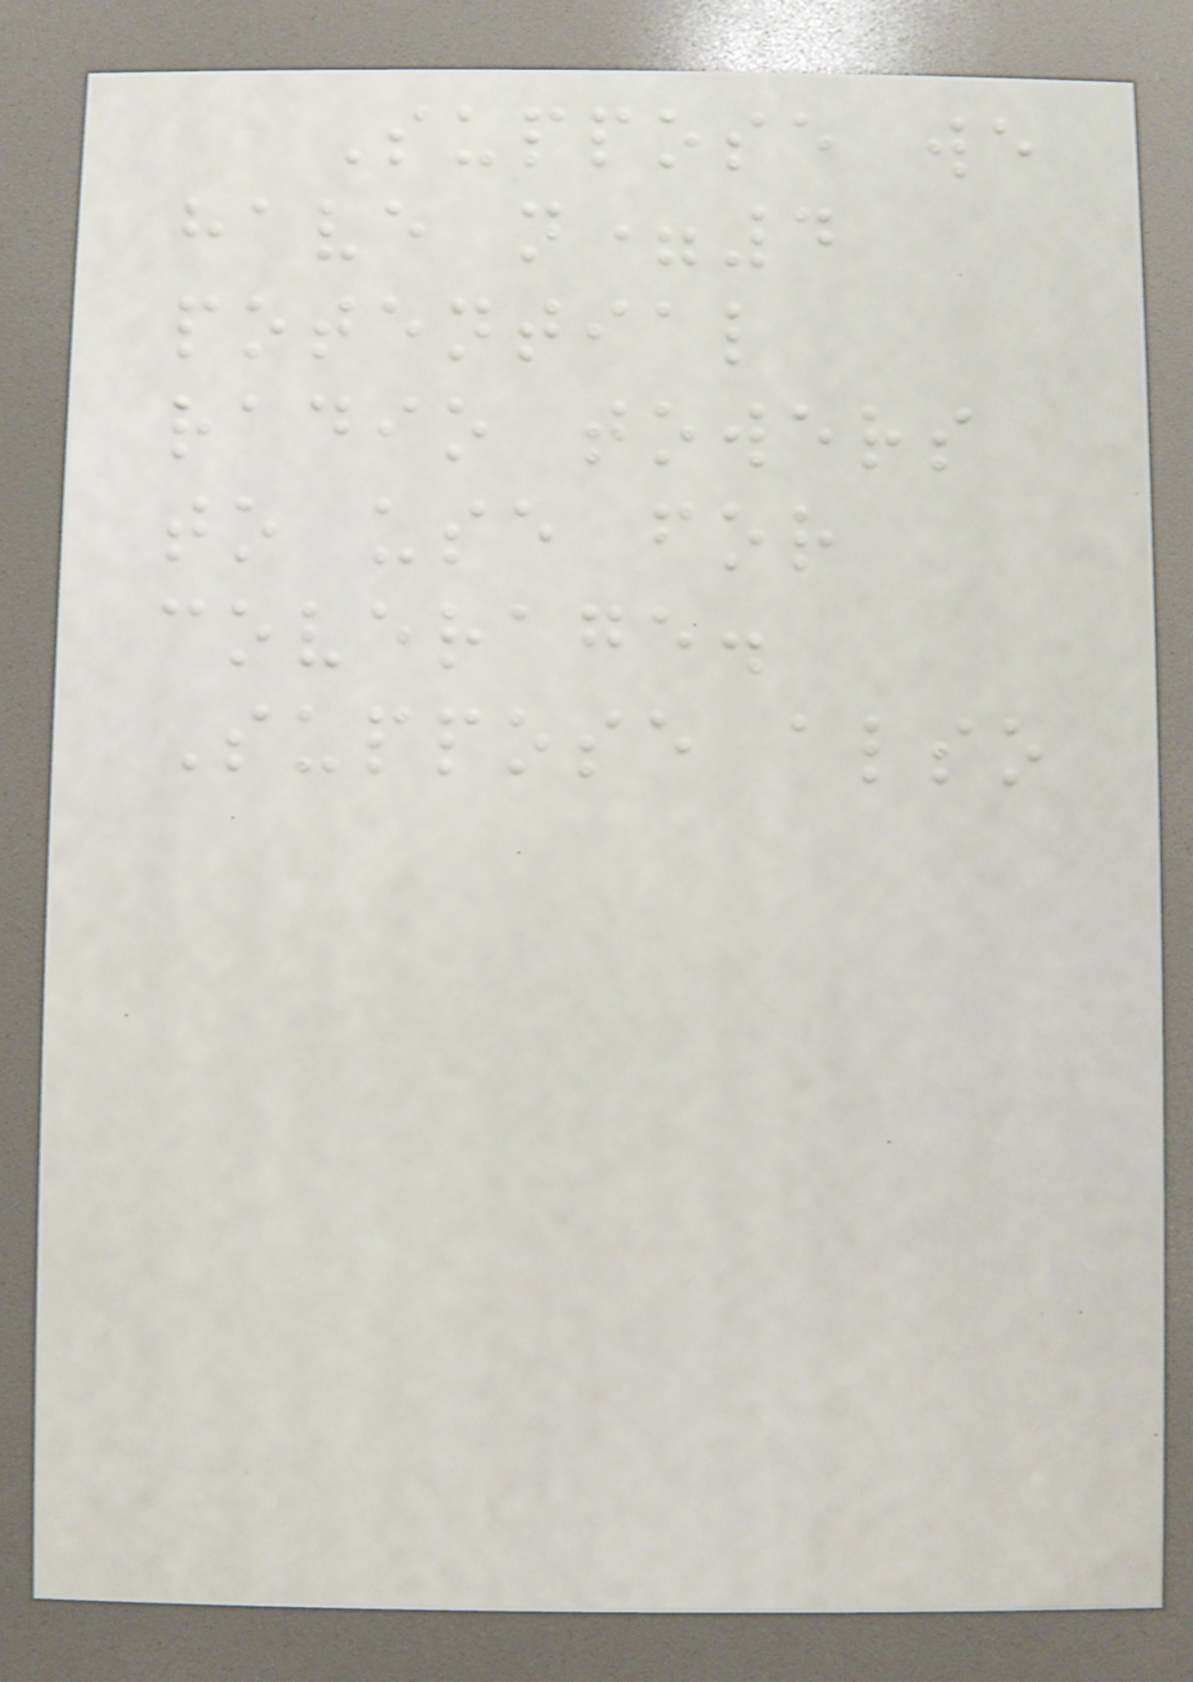Suppose we
have n=4
potential
radio towers
to use for
coverage.
Suppose also
